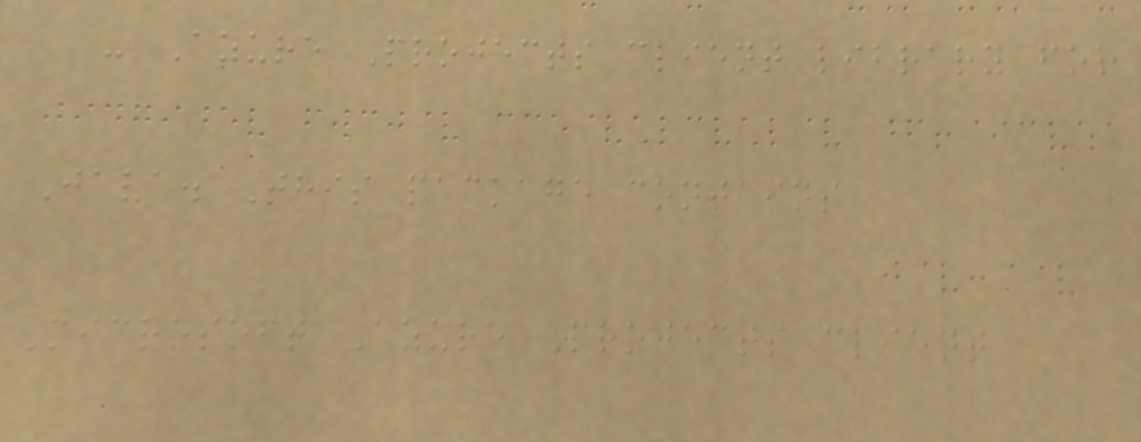- Azure Projects client library for
Java. This package contains
Microsoft Azure Projects client
